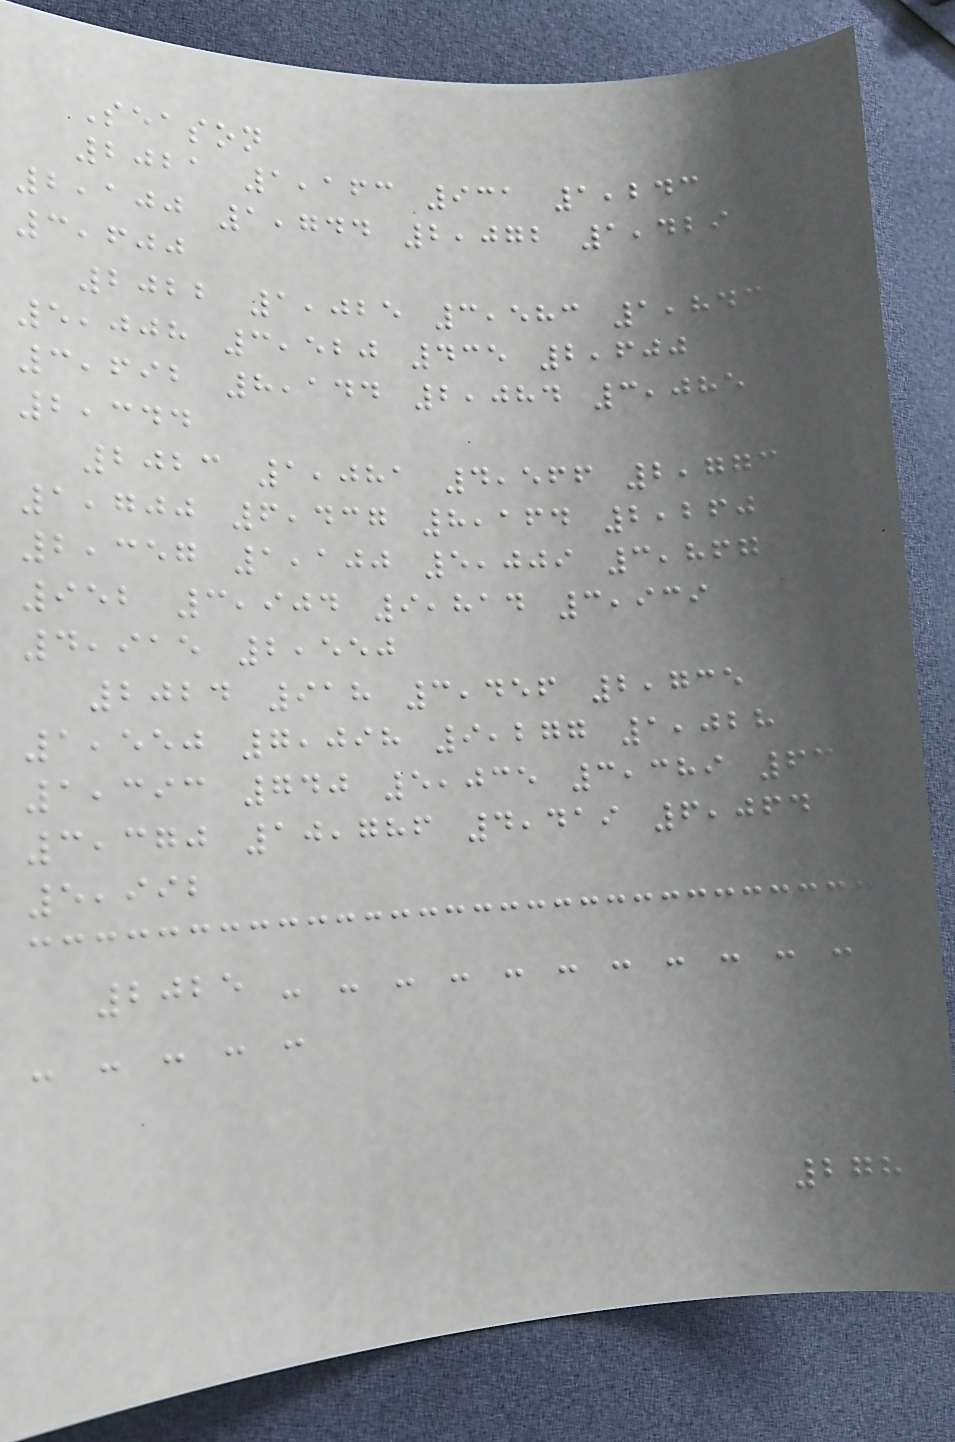Season
2021 1,163 931 1,243
2,100 1,744 2,072 1,429
3,600
2022 1,025 3,583 1,843
5,008 3,520 435 2,600
3,692 8,144 2,084 3,085
2,344
2023 1,081 4,566 2,773
1,700 6,437 8,164 2,260
2,357 1,100 5,009 3,867
952 3,904 9,814 3,939
4,915 2,550
2024 918 3,456 2,735
1,550 7,098 9,277 1,028
1,393 740 5,035 3,389 638
3,370 10,786 4,419 6,064
5,992
2025 - - - - - - - - - - -
- - - - -
278
